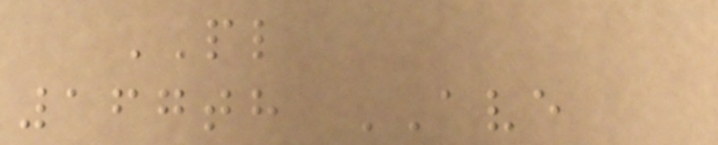PL
167th AVE
